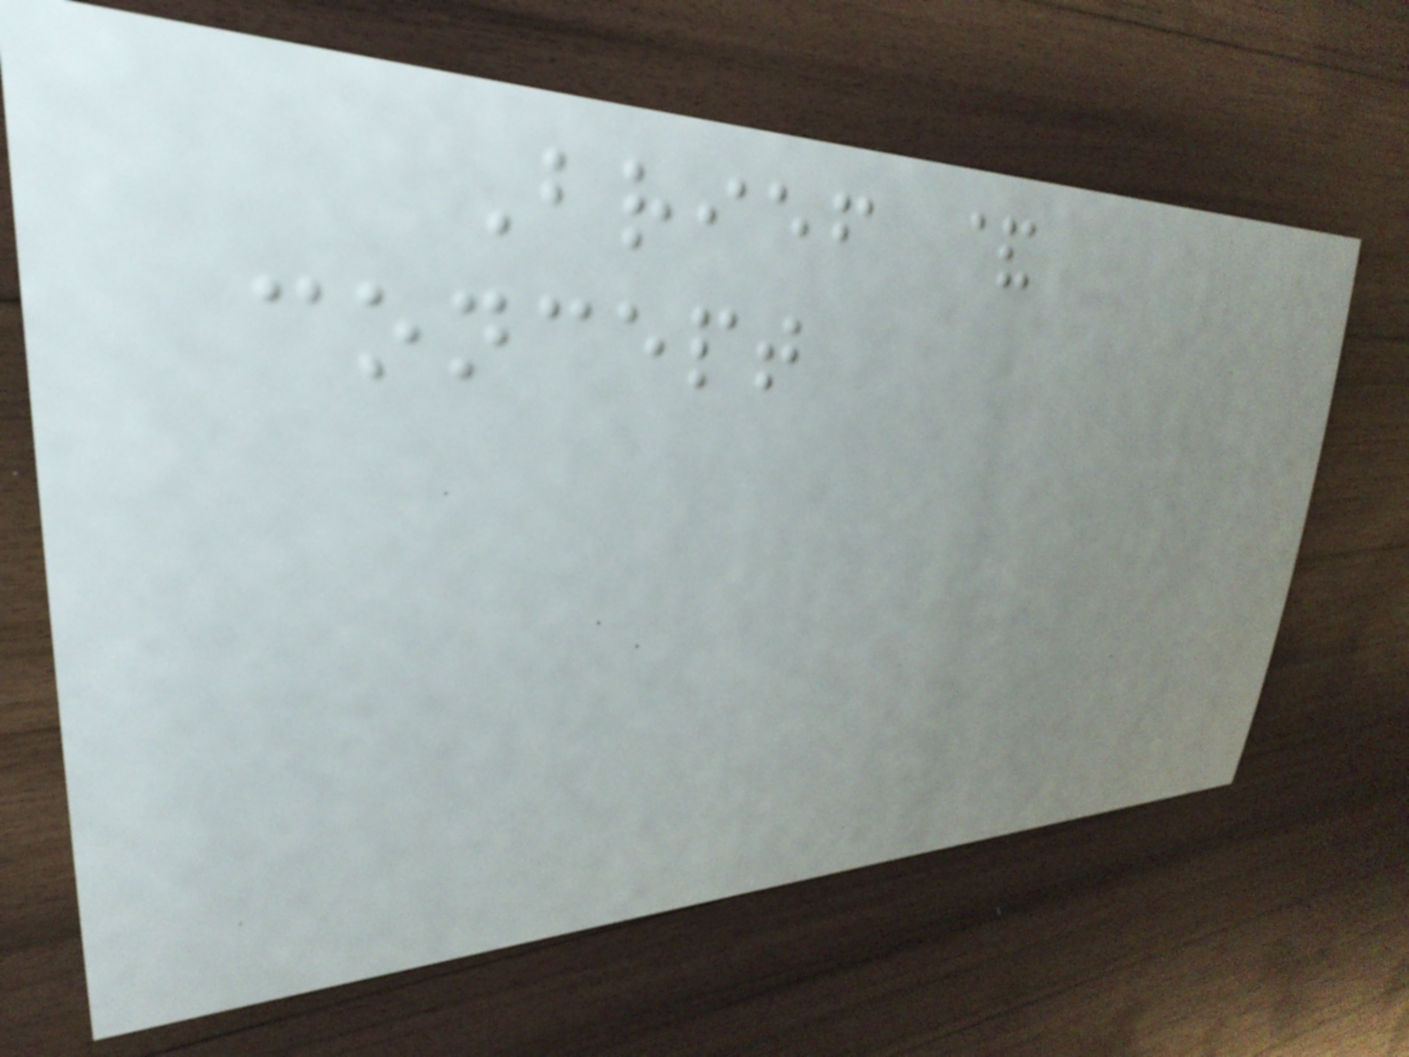Brief &
concept
